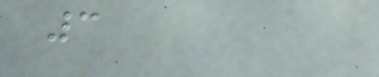3
